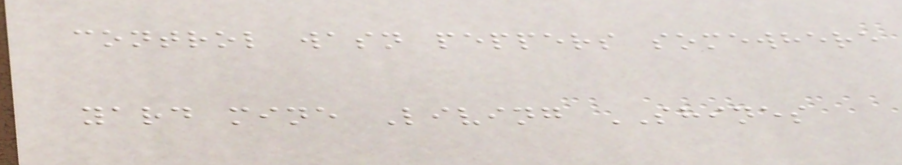control wasn peppers somewhere
yard mine Living SHINES
